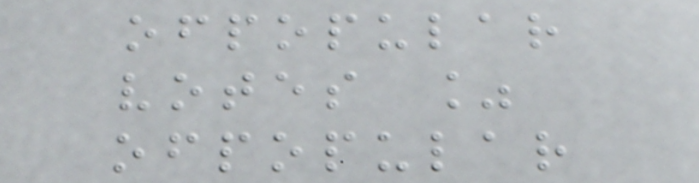ofpopular
votes %
ofpopular
